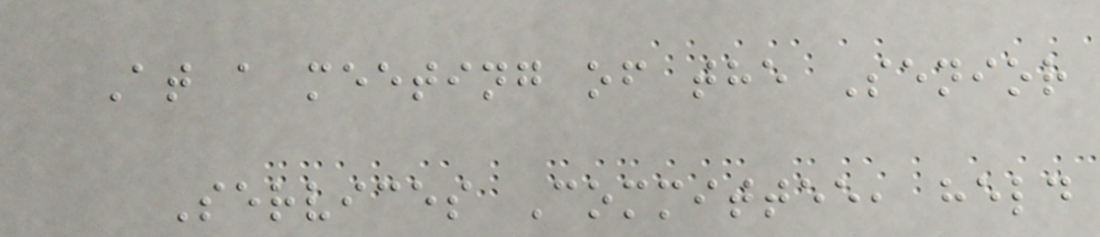At a meeting of the Senior
Services Committee, held
